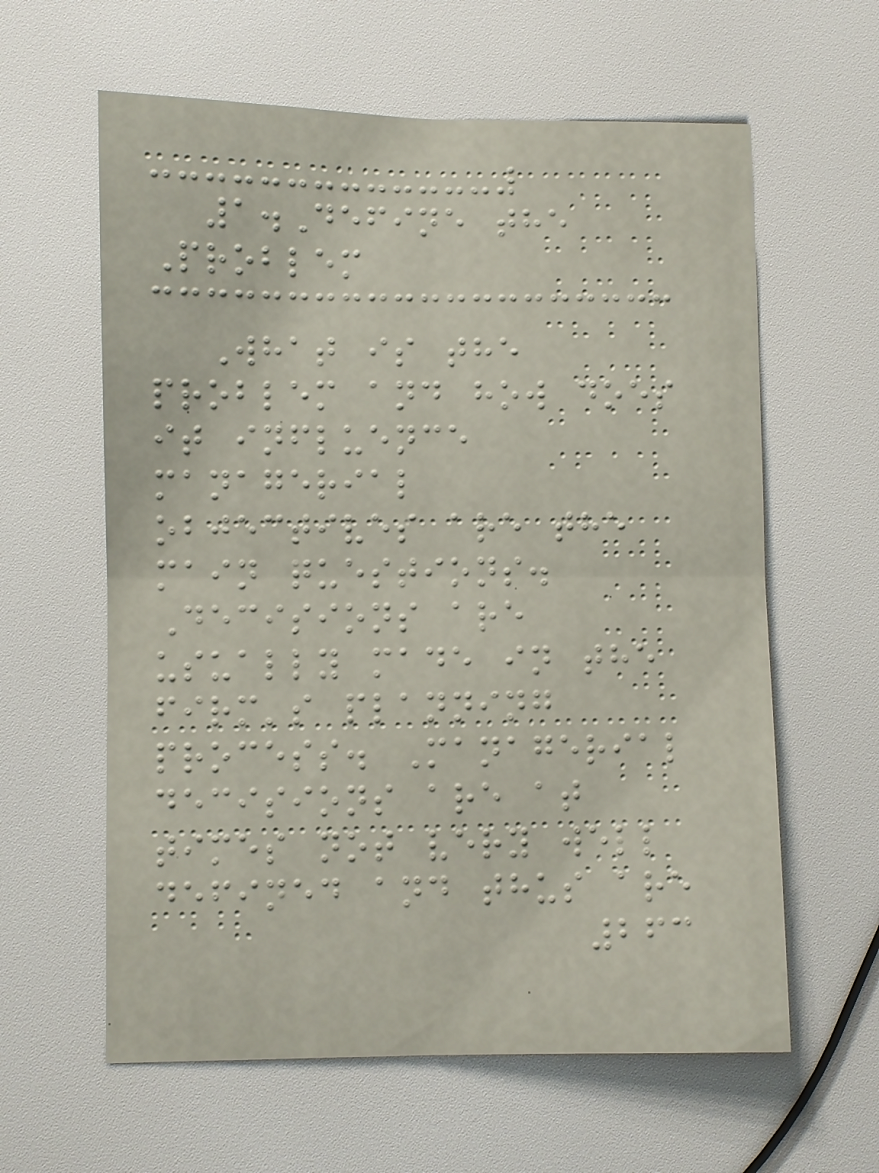1.Define the
Problem
What is the
problem and how does
it influence
managerial
objectives are the
main questions.
Decisions are
usually made in the
firm's planning
process. Managerial
decisions are at
times not very well
defined and thus are
263
